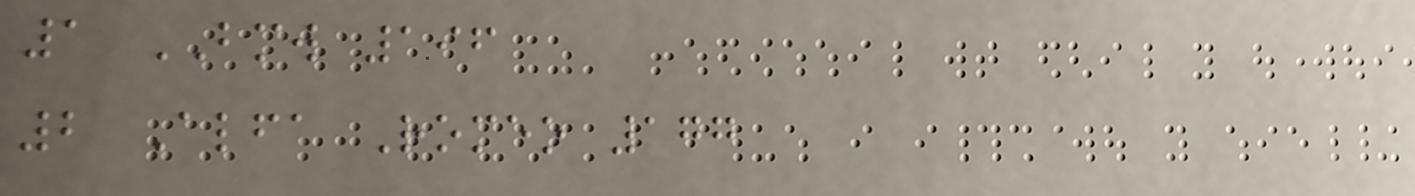1 BMW 196
2 Alfa Romeo 177
